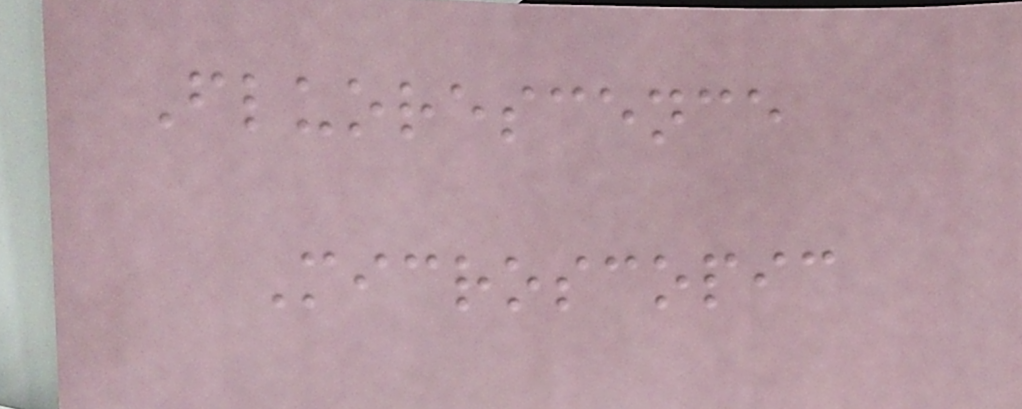Fluorescence
Microscopic
